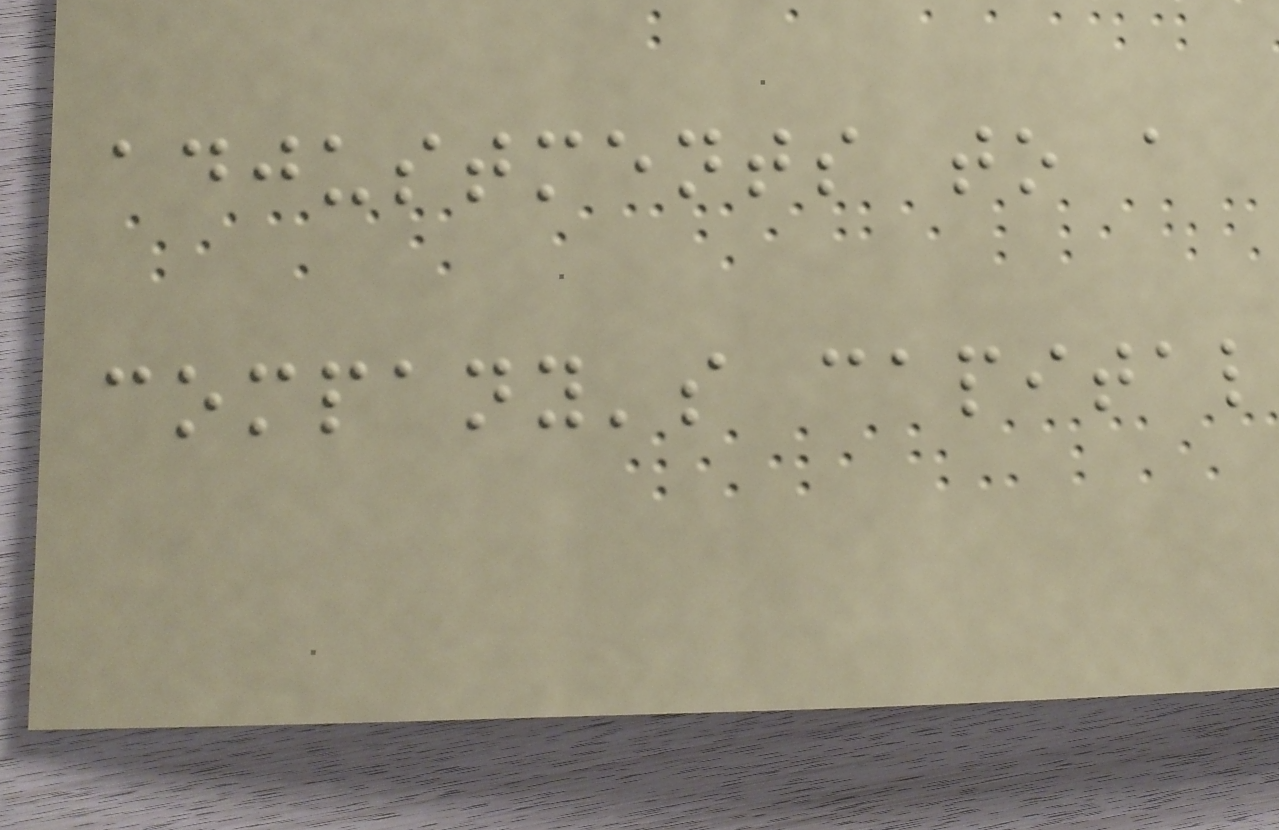adjustments to a
company's capital
